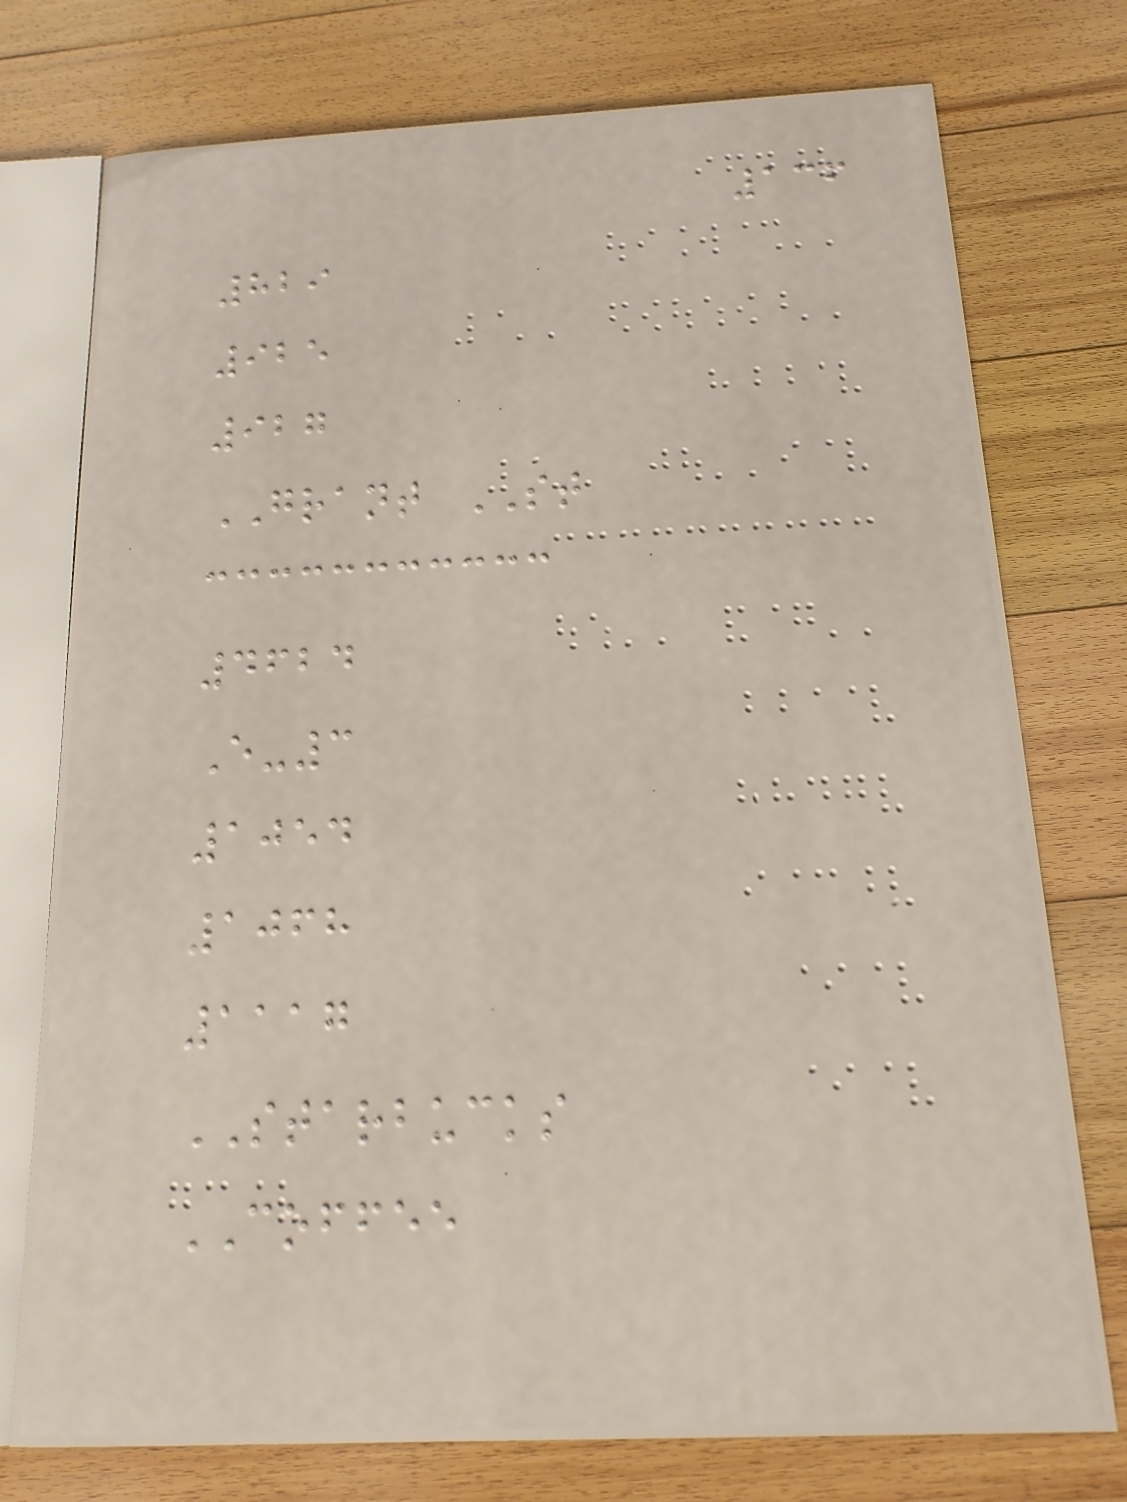136
829
925
927
GRANT ST
4624
E-3
1054
1068
1117
STARBUCKS
COFFEE
